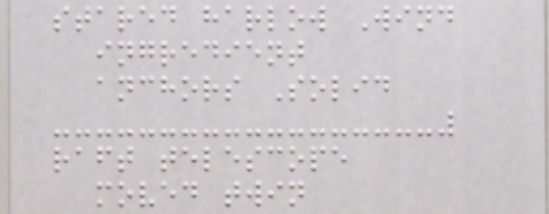stared harlow Wind
ingredient
anchors Solid
raft telescope
moved twin
